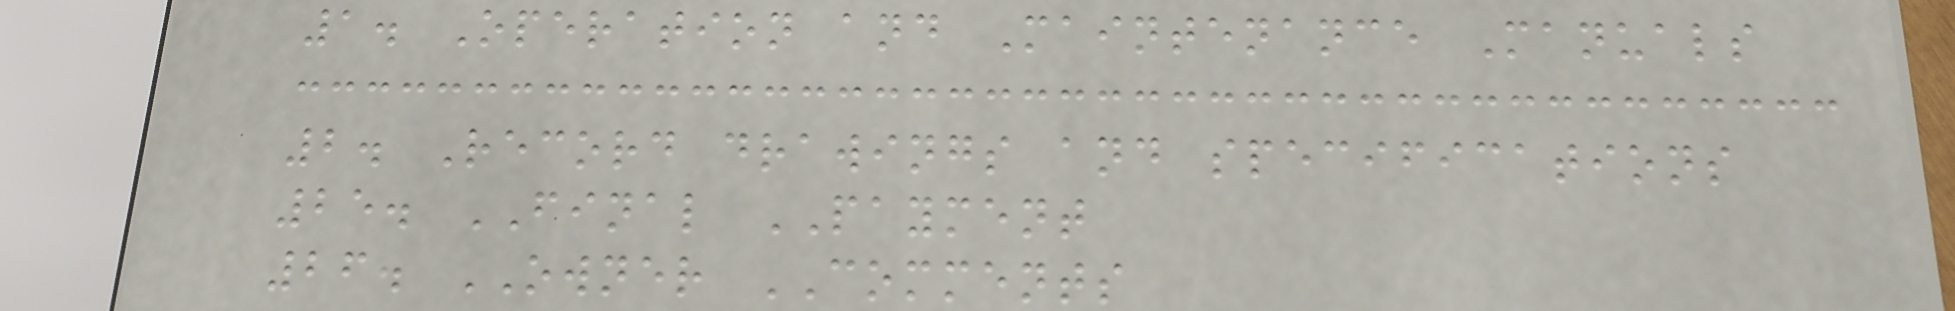1. Operation and Maintenance Manuals
2. Record drawings and specifications
25. FINAL PAYMENT
26. OWNER COMMENTS
